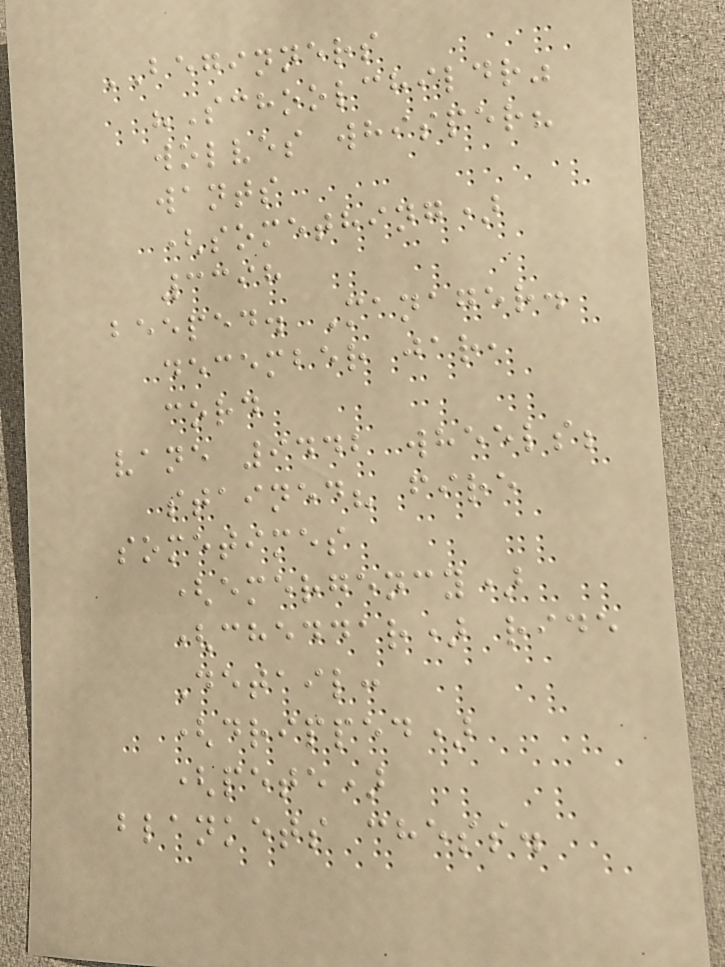BEGINNERS
"Schoolchildr"
wolves whisper?
wants
(something)
3398
beeped. Manager.
december jar,
cord
vane 9442 wheels;
stained? fire
sometimes
(emergency)
(cheddar) ride
Detail:
(dripped)
(pete)
blankets chess.
